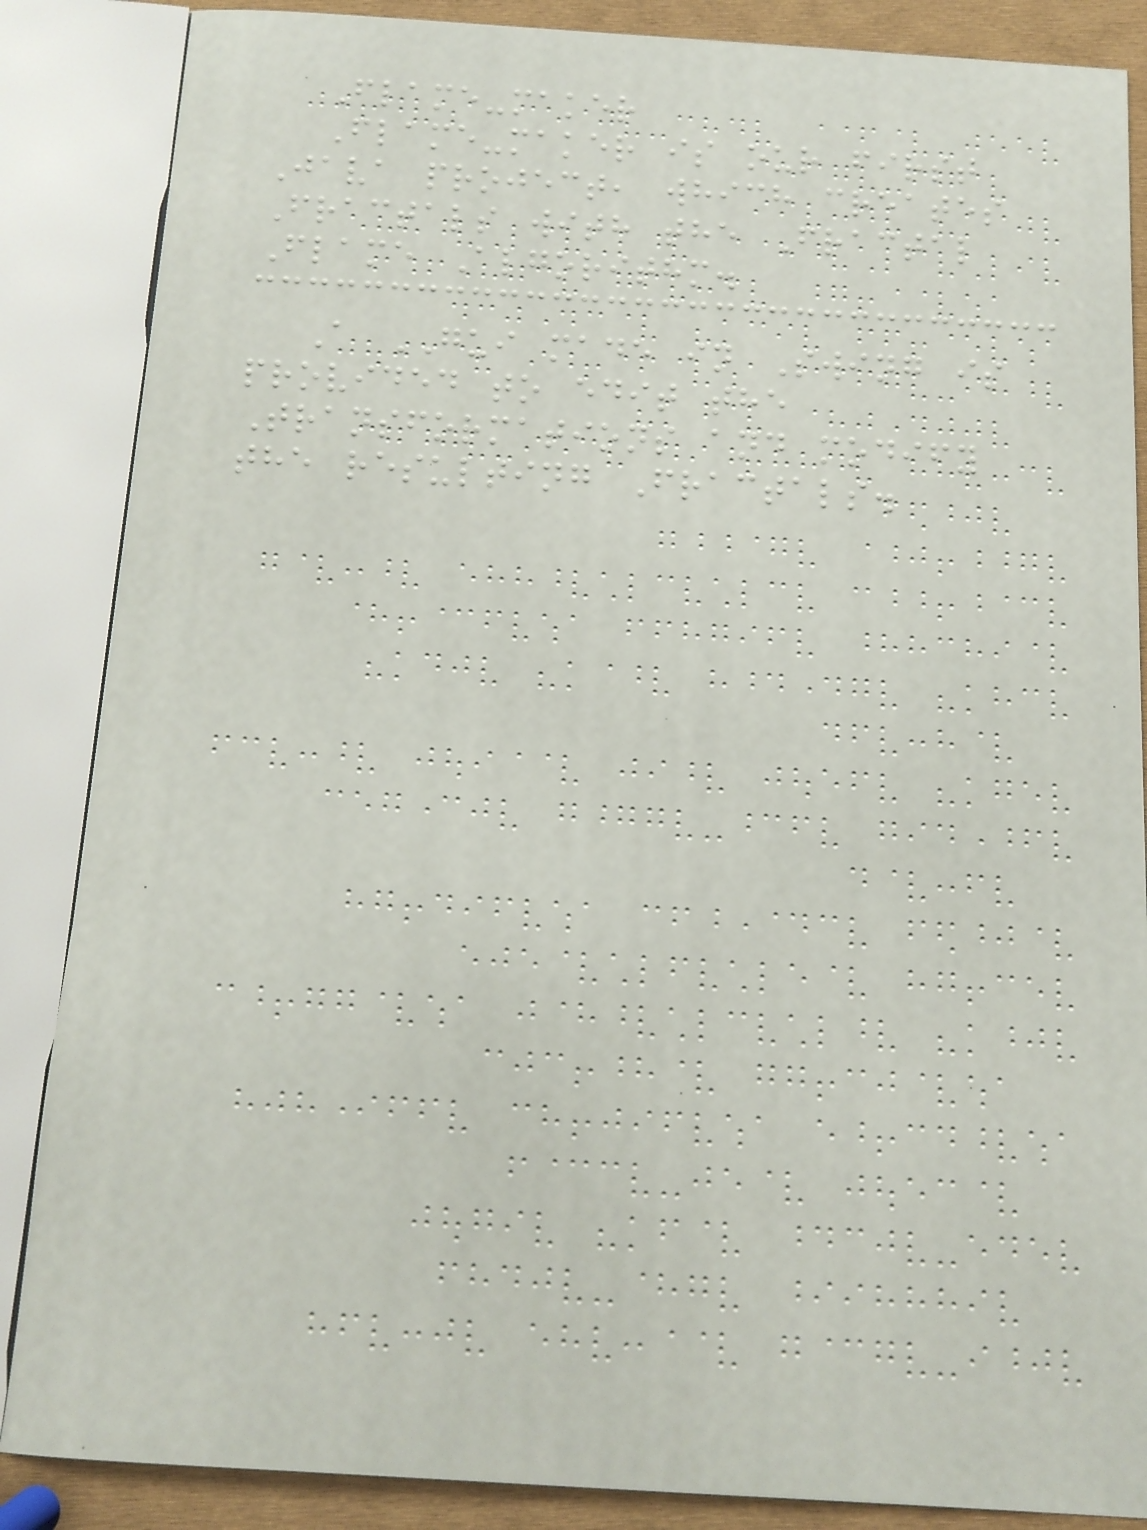Flame-maker
Flame-maker is our first
Java project, which creates
Fractals with the Fractal
Flame Algorithm.
A GUI made in Swing is
provided to edit the
Transformations and modify
the resulting Fractals.
